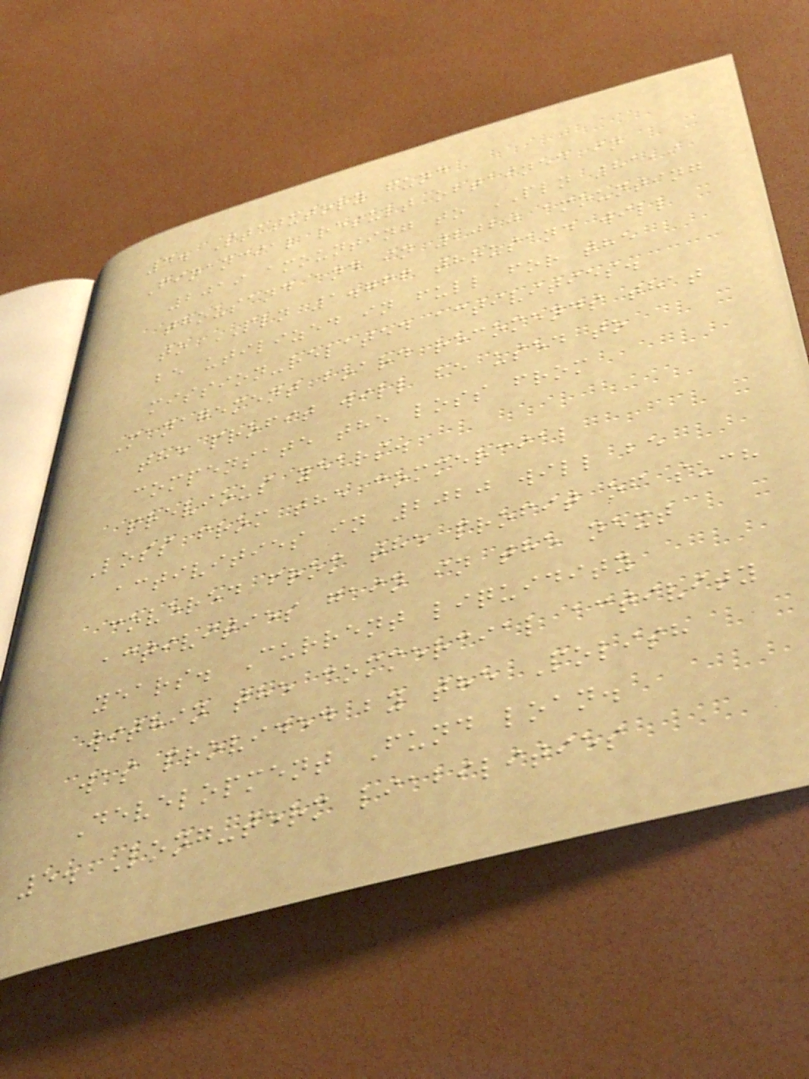4. Statutory fund
Financial result obtained in
2019 amounting to PLN 81,9
thousand and in 2020 amounting
to PLN 1.766 thousand will
be utilized in full for the
mission-related activities.
Management board recomends that
the profit will be used to
compensate the loss from
previous years.
Loss from the commercial
activities in 2020 will be
covered from the profit of such
activities gain in the next
years. Current liquidity
within the commercial activity
was provided by the Polish
Development Fund loan.
5. Long-term liabilities
